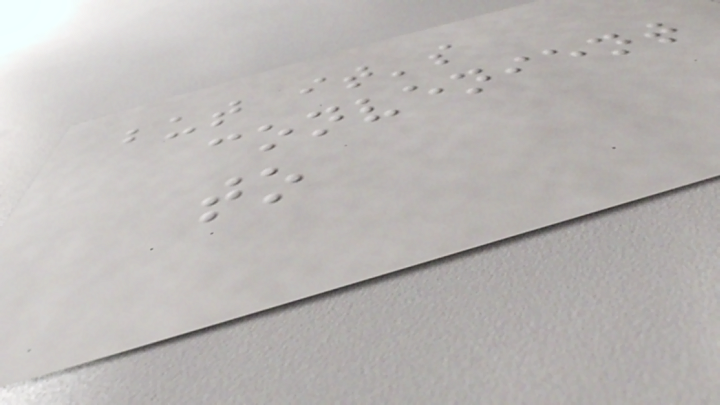but it's
convenient
to
